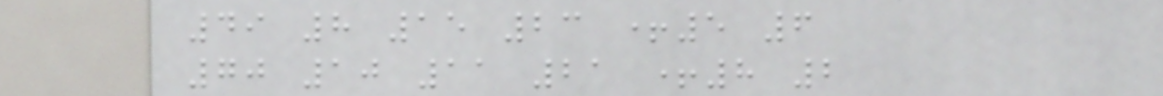49 8 15 23 +5 6
70 10 11 21 +8 2
